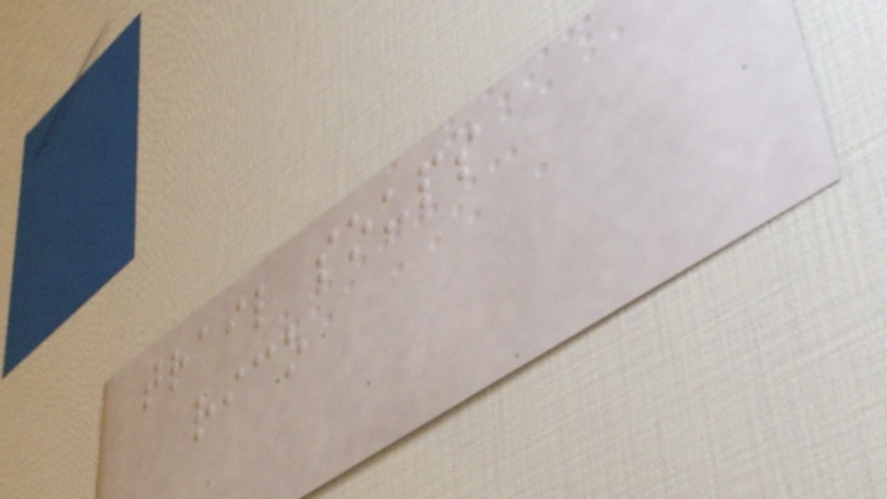trail soups
rico
